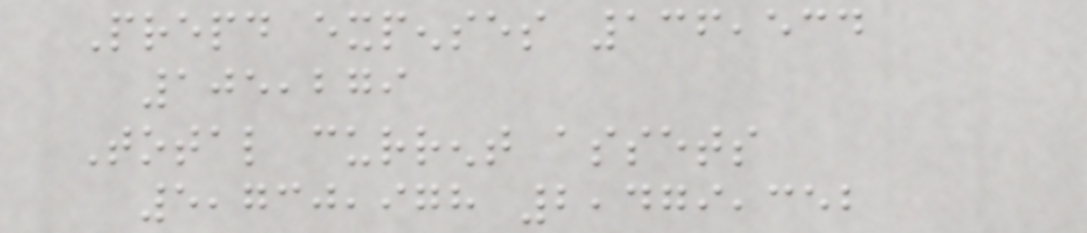Prepaid expenses 136,534
105,279
Total current assets
5,730,978 2,479,352
